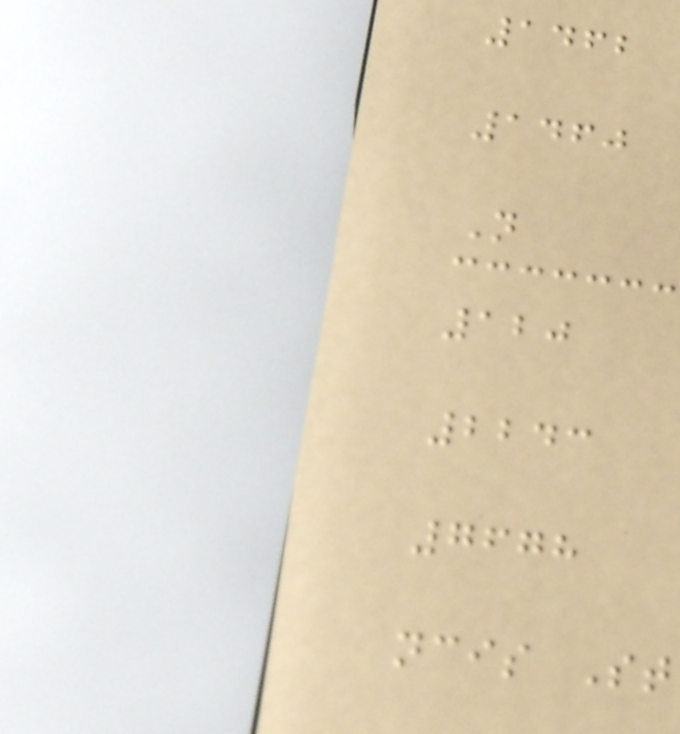1462
1460
N
120
2243
7678
ncis St
